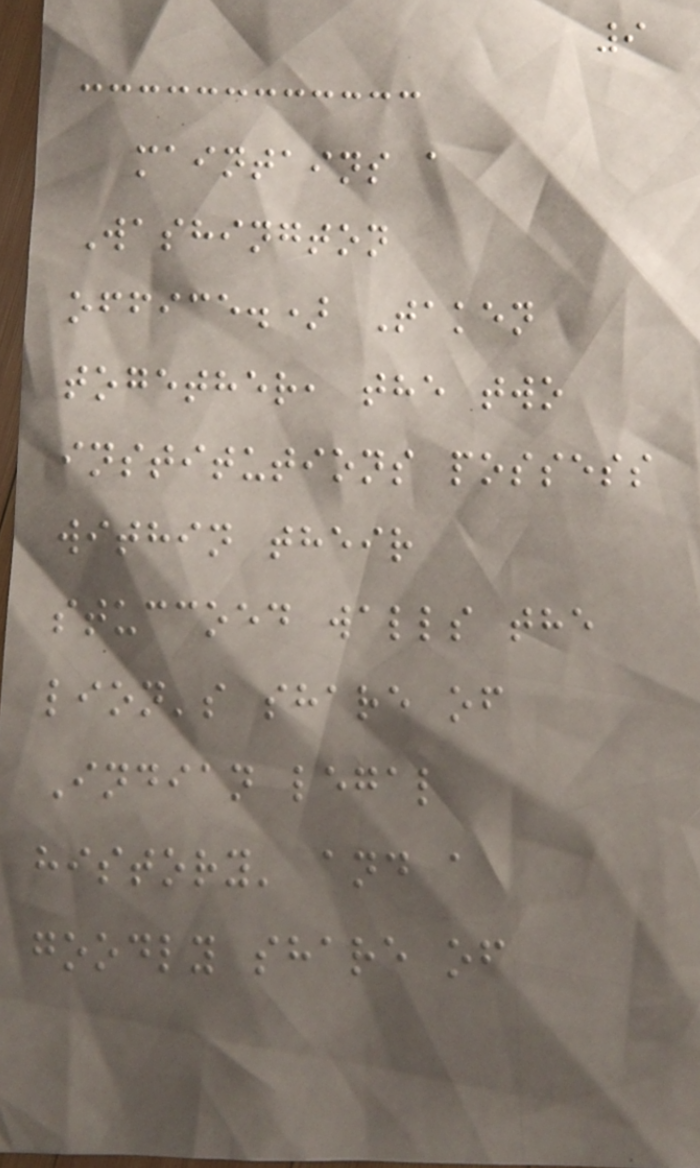9
maintains a
Washington
office.) Taken
together, the two
institutions possess
within their
stuccoed walls the
lion's share of
Indian legal
history' and a
goodly share of
